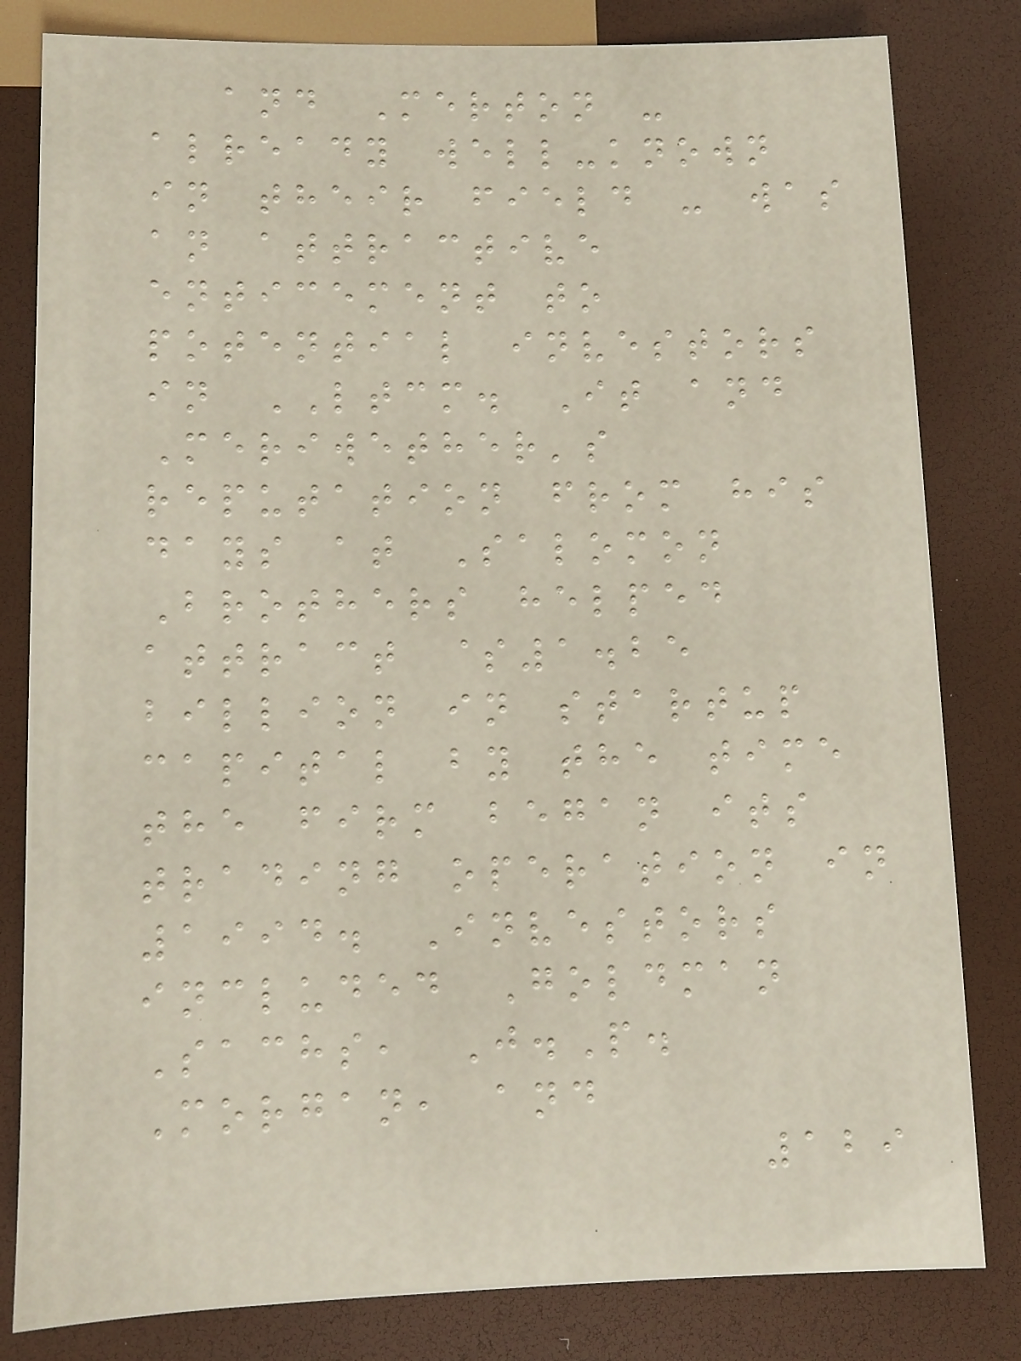and Merton -
already well-known
in their field - was
an attractive
enticement to
potential investors
in LTCM. It and
Meriwether's
reputation from his
days at Salomon
Brothers helped
attract $1.25
billion in startup
capital by the time
the firm began its
trading operation in
1994. Investors
included Goldman
Sachs, J.P.
Morgan, and
129
